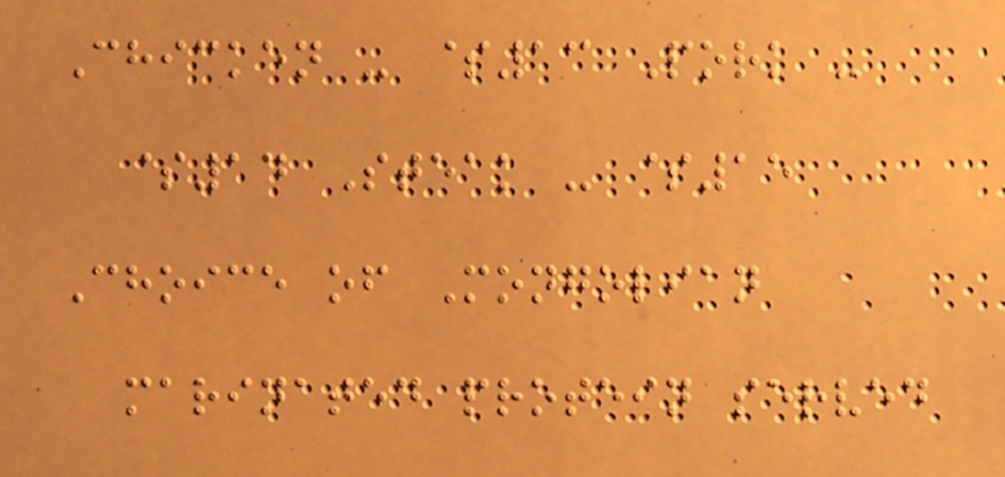Chicken - $13 Pork -
$14 Steak - $15
Choice of Mongolian
marinated protein served
